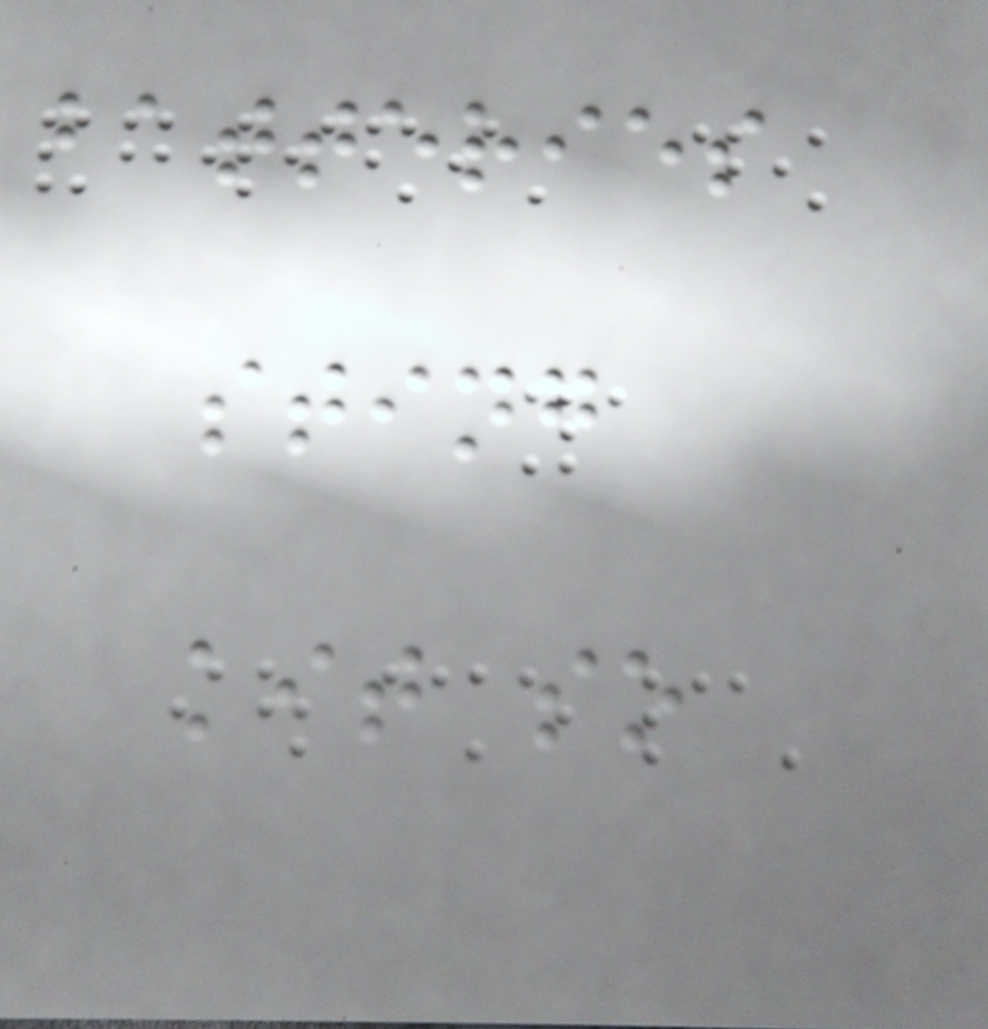batteries
sting
kit so
